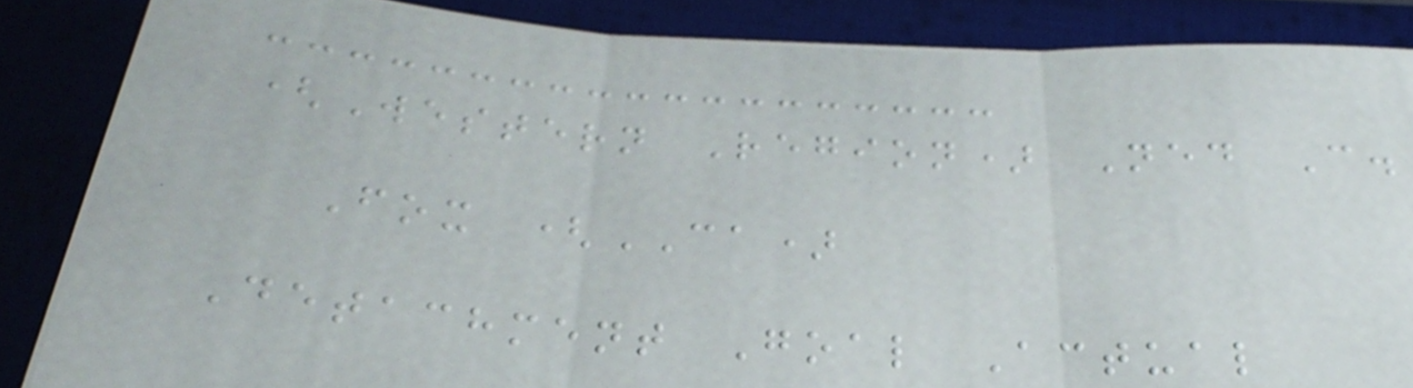(Western Region) Ned C.
Fox (CA)
Detachment Goal Actual
